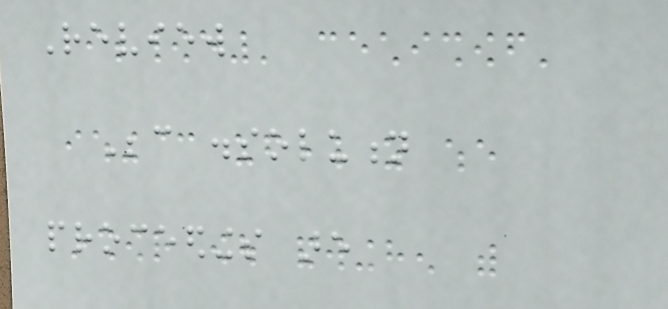Review
Because dissolution
proceedings are
